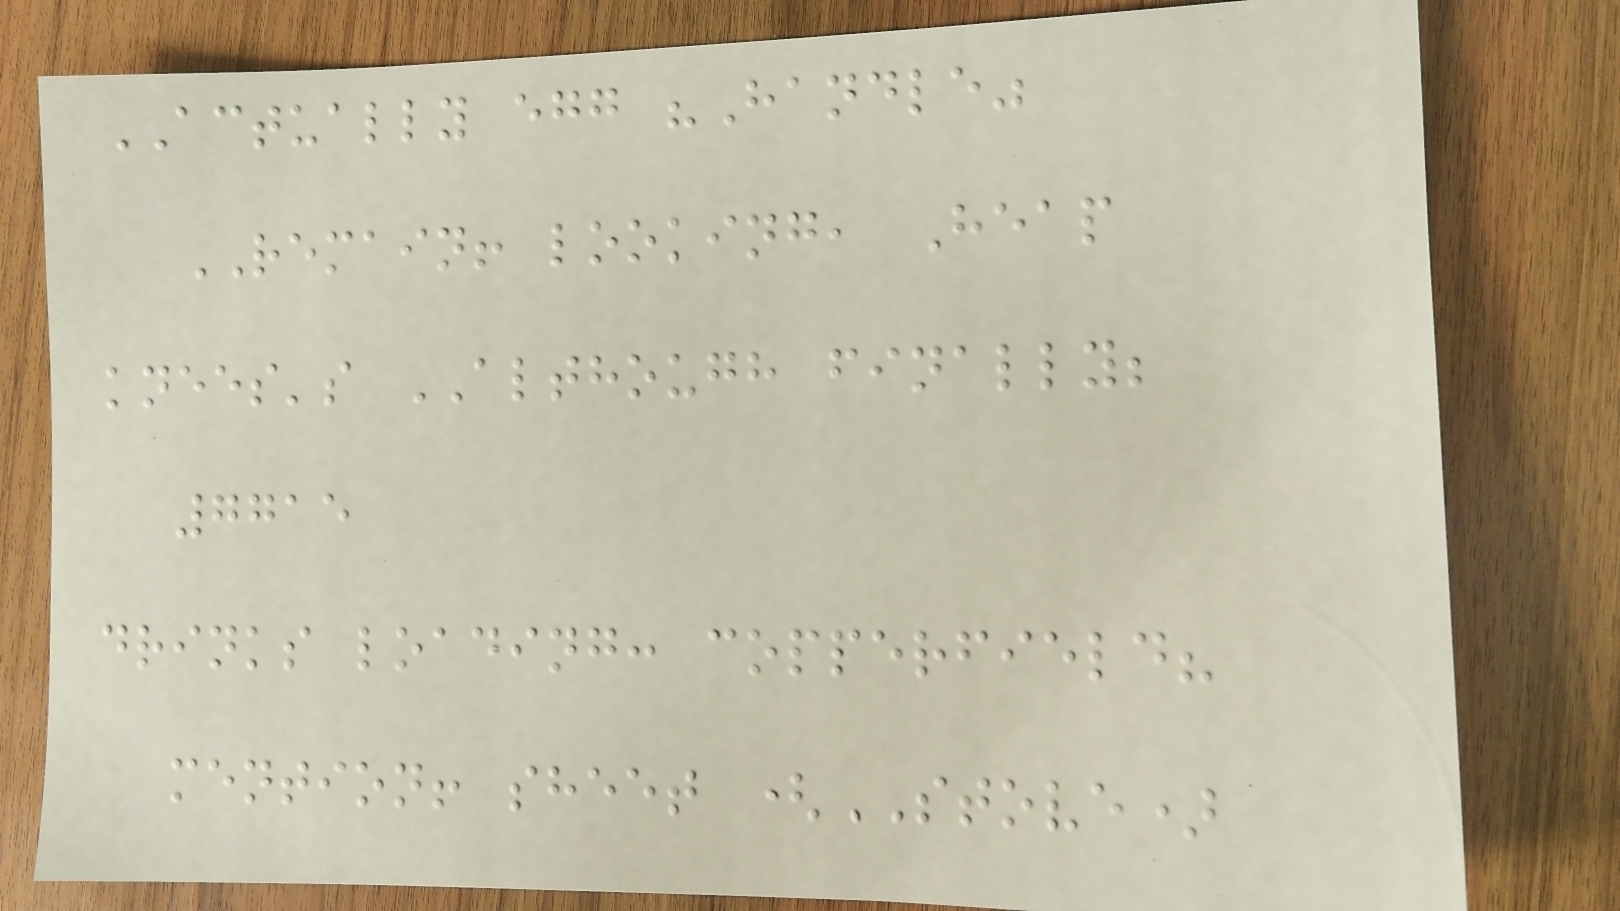ACTUALLY egg "Handle"
REMAIN! looking, Heap
knees's ALTHOUGH finally;
7715
drinks loading: copperfield?
mention! sheet (STOVE)
